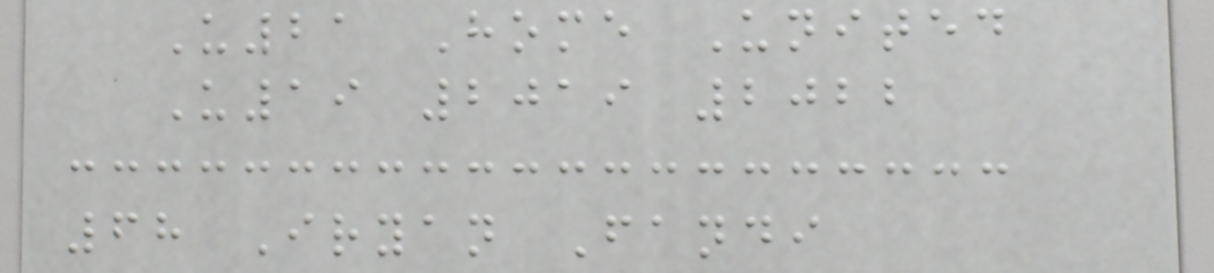U21 Home United
U19 2019 2022
68 Iryan Fandi
